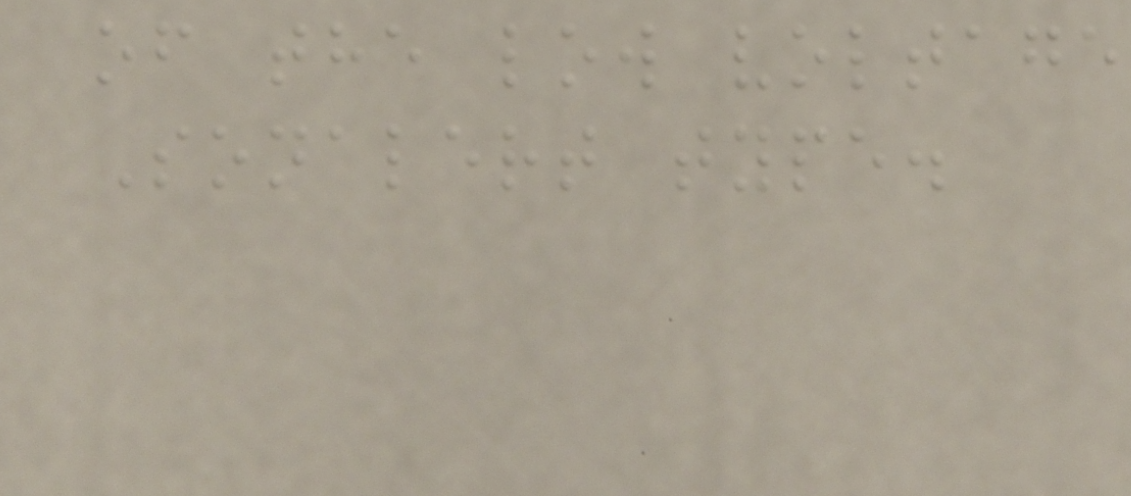of the low voltage
Sonalert type.
